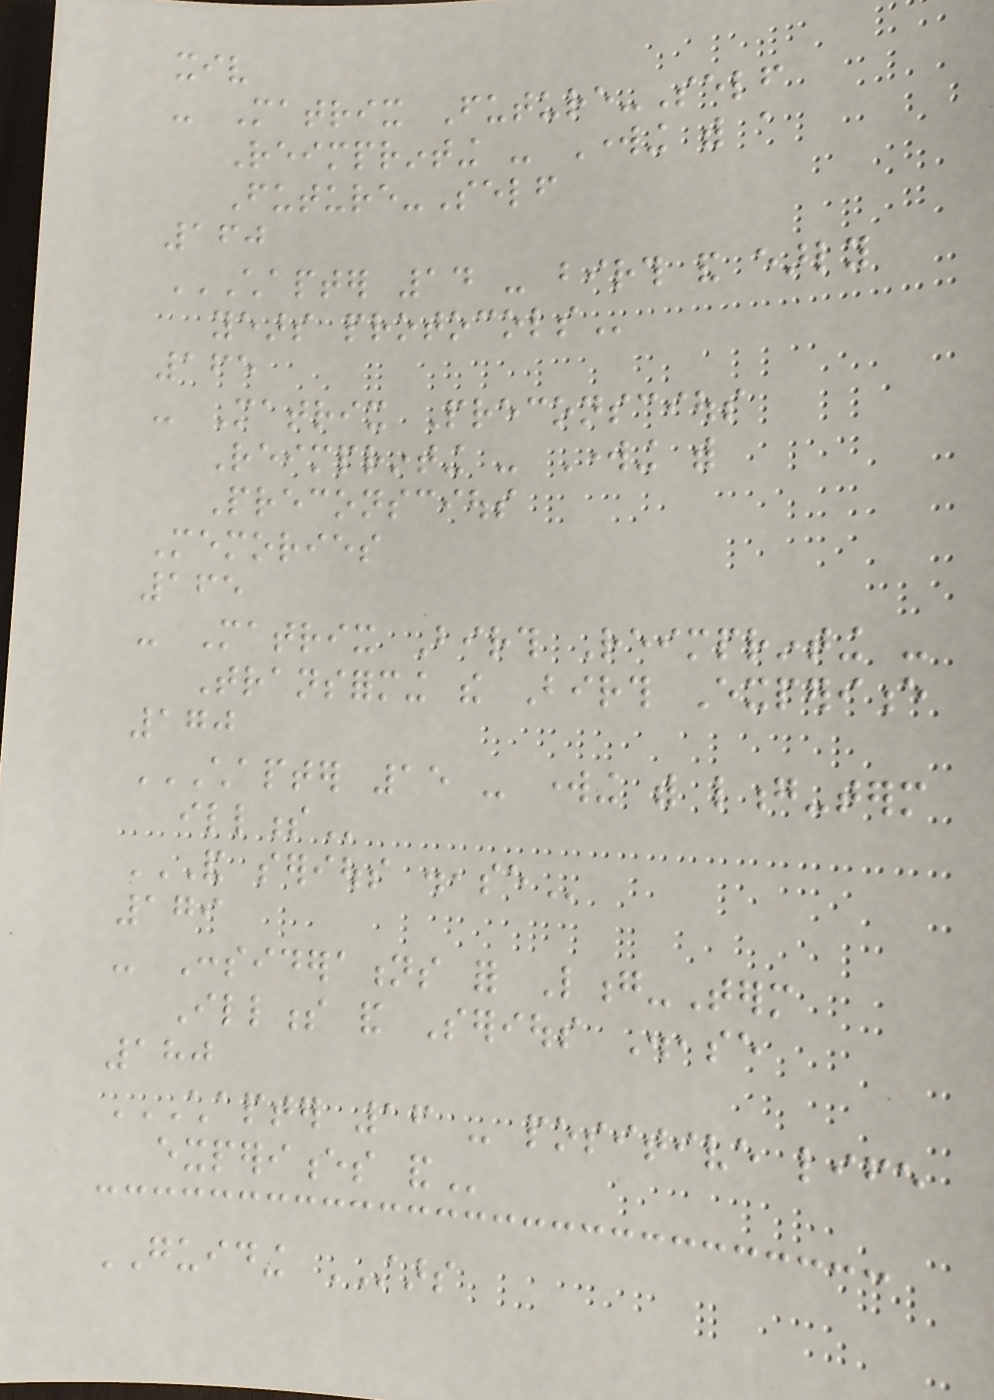xiv
- Matrix Future-Self
Reimprinting - Working with a
Future-Self
160
CHAPTER 14 - BIRTH AND EARLY
YEARS PROTOCOLS
165
- Matrix Preconscious
Reimprinting - Working with
Preconscious
Memories
165
- Matrix Birth Reimprinting -
Transforming the Birth Experience
170
CHAPTER 15 - WORKING WITH LONG-TERM
ILLNESS
AND SERIOUS DISEASE
179
- Considerations for Long-Term
Illness and Serious Disease
180
CHAPTER 16 - POSITIVE LIFE
EXPERIENCES AND
GUIDING STARS
